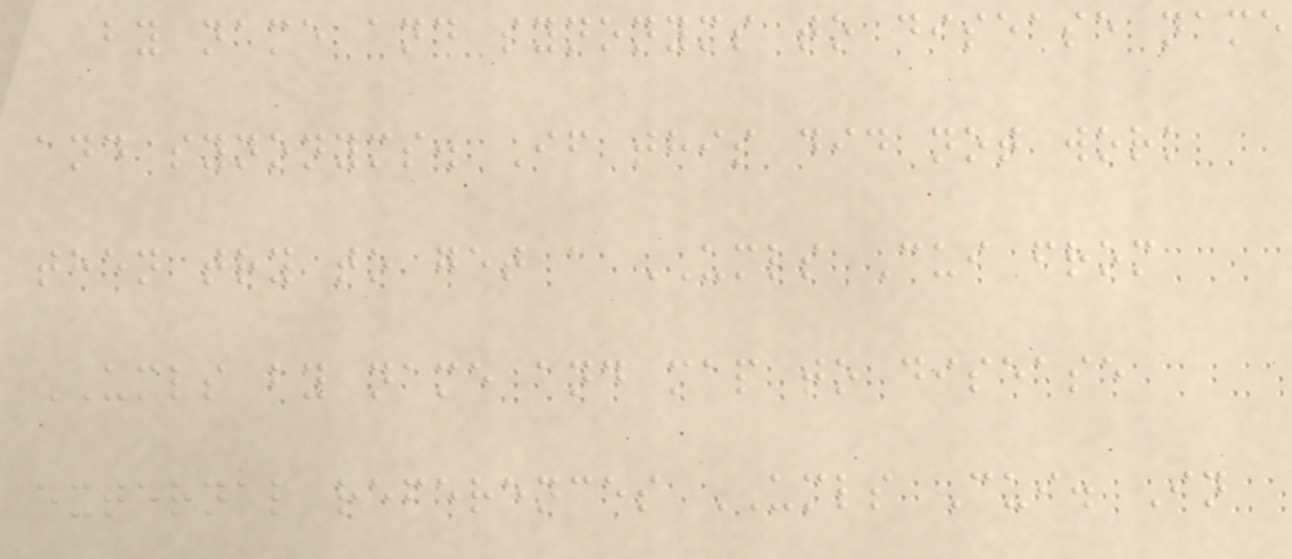by name and synonyms to disease name
and synonyms. If this did not work
then try to get a UMLS Cui from
UMLS by name and map to disease
external references UMLS Cui. In
